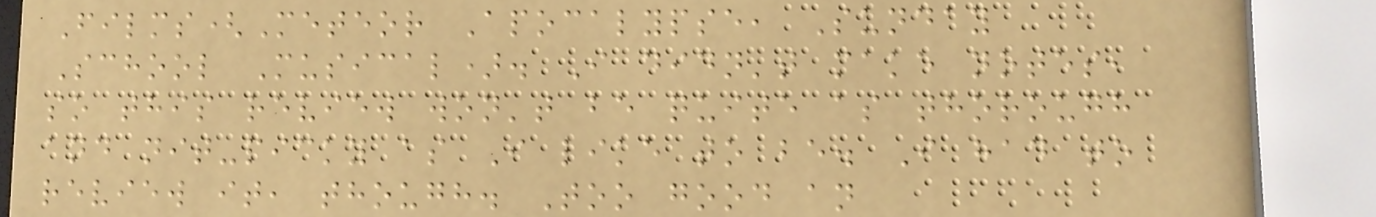Films(Meteor Apocalypse, Sunday
School Musical). I didn't make notes,
so this review won't be quite as thorough
and nit-picky as I like to be. I had to
review it, though. Too good an
